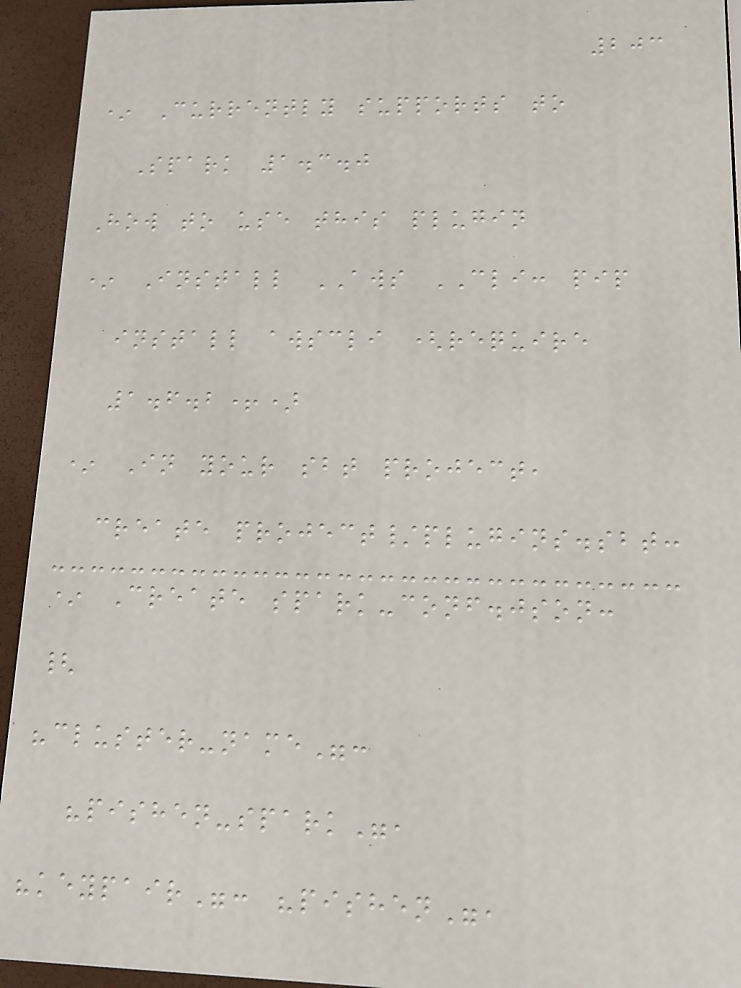203
* Currently supports to
Spark 1.3.0
How to use this plugin
* Install AWS CLI: pip
install awscli (require
1.6.2+)
* In your sbt project,
create project/plugins.sbt:
* Create spark-conf.json:
{
"cluster-name":
"pishen-spark",
"keypair": "pishen",
